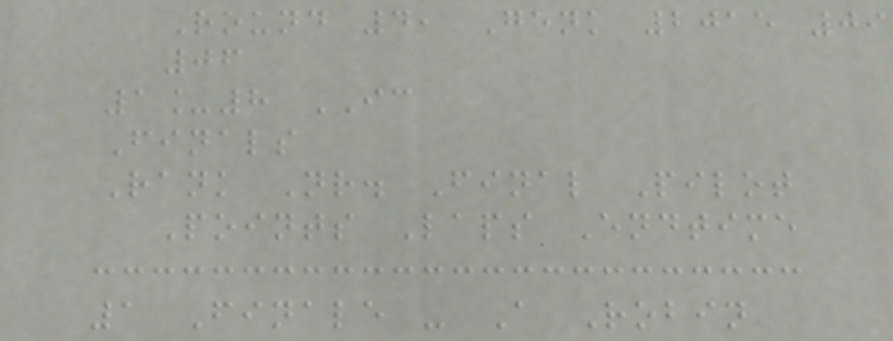Round 4, Genk 2015 09
06
1_8 IC
Finals
Rank Nr. Final Pilot
Points Laps Endtime
1 Finale - A Robin
